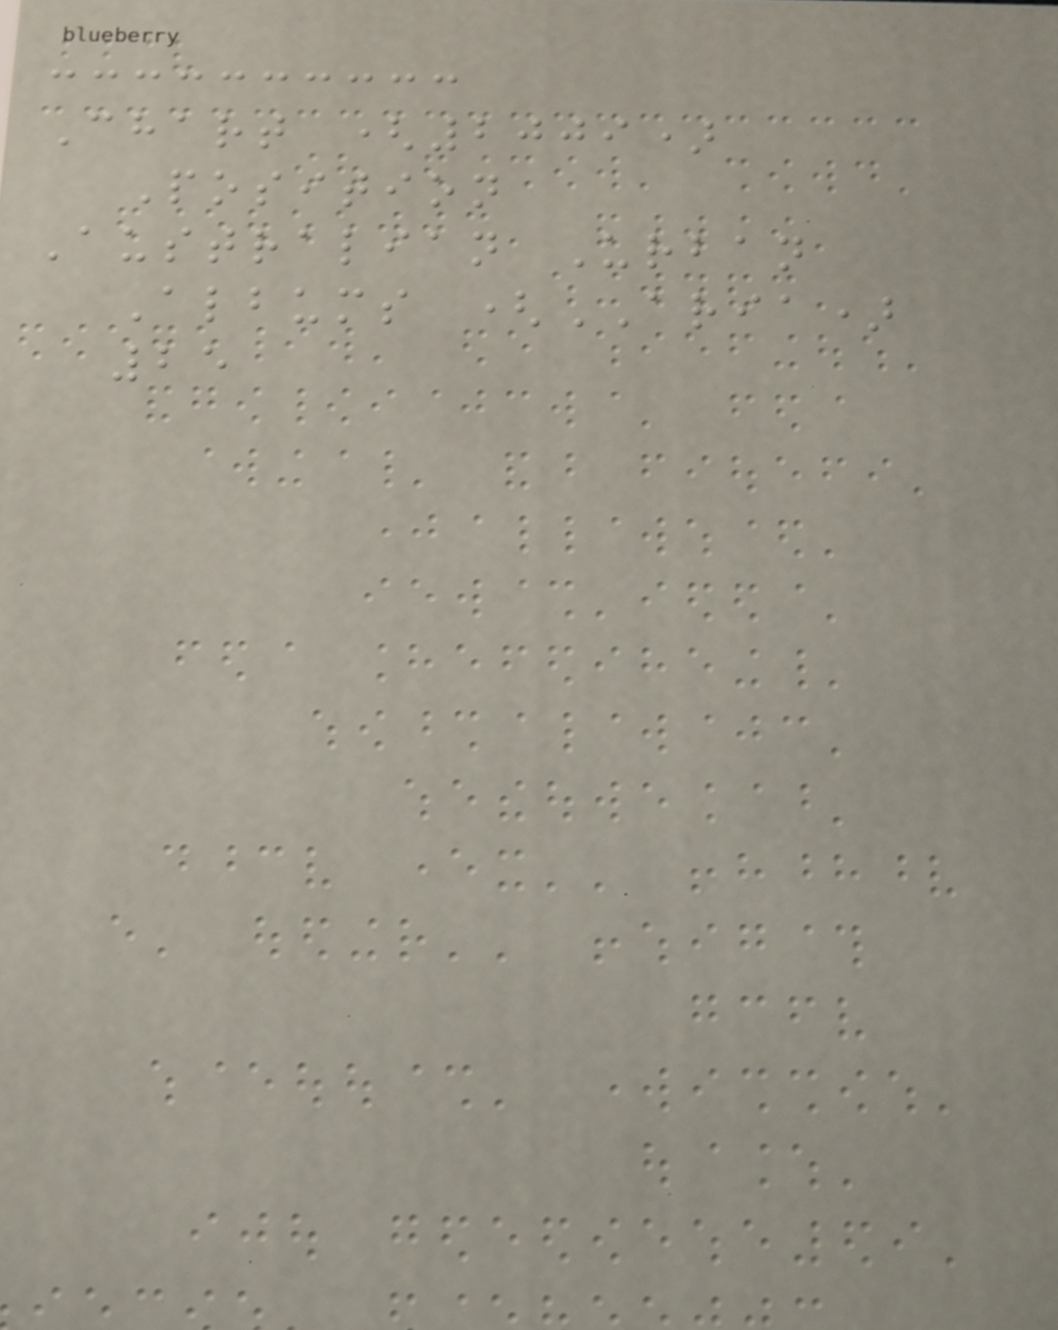Chart (2009)
Position
Australian Urban
Albums (ARIA)
25
